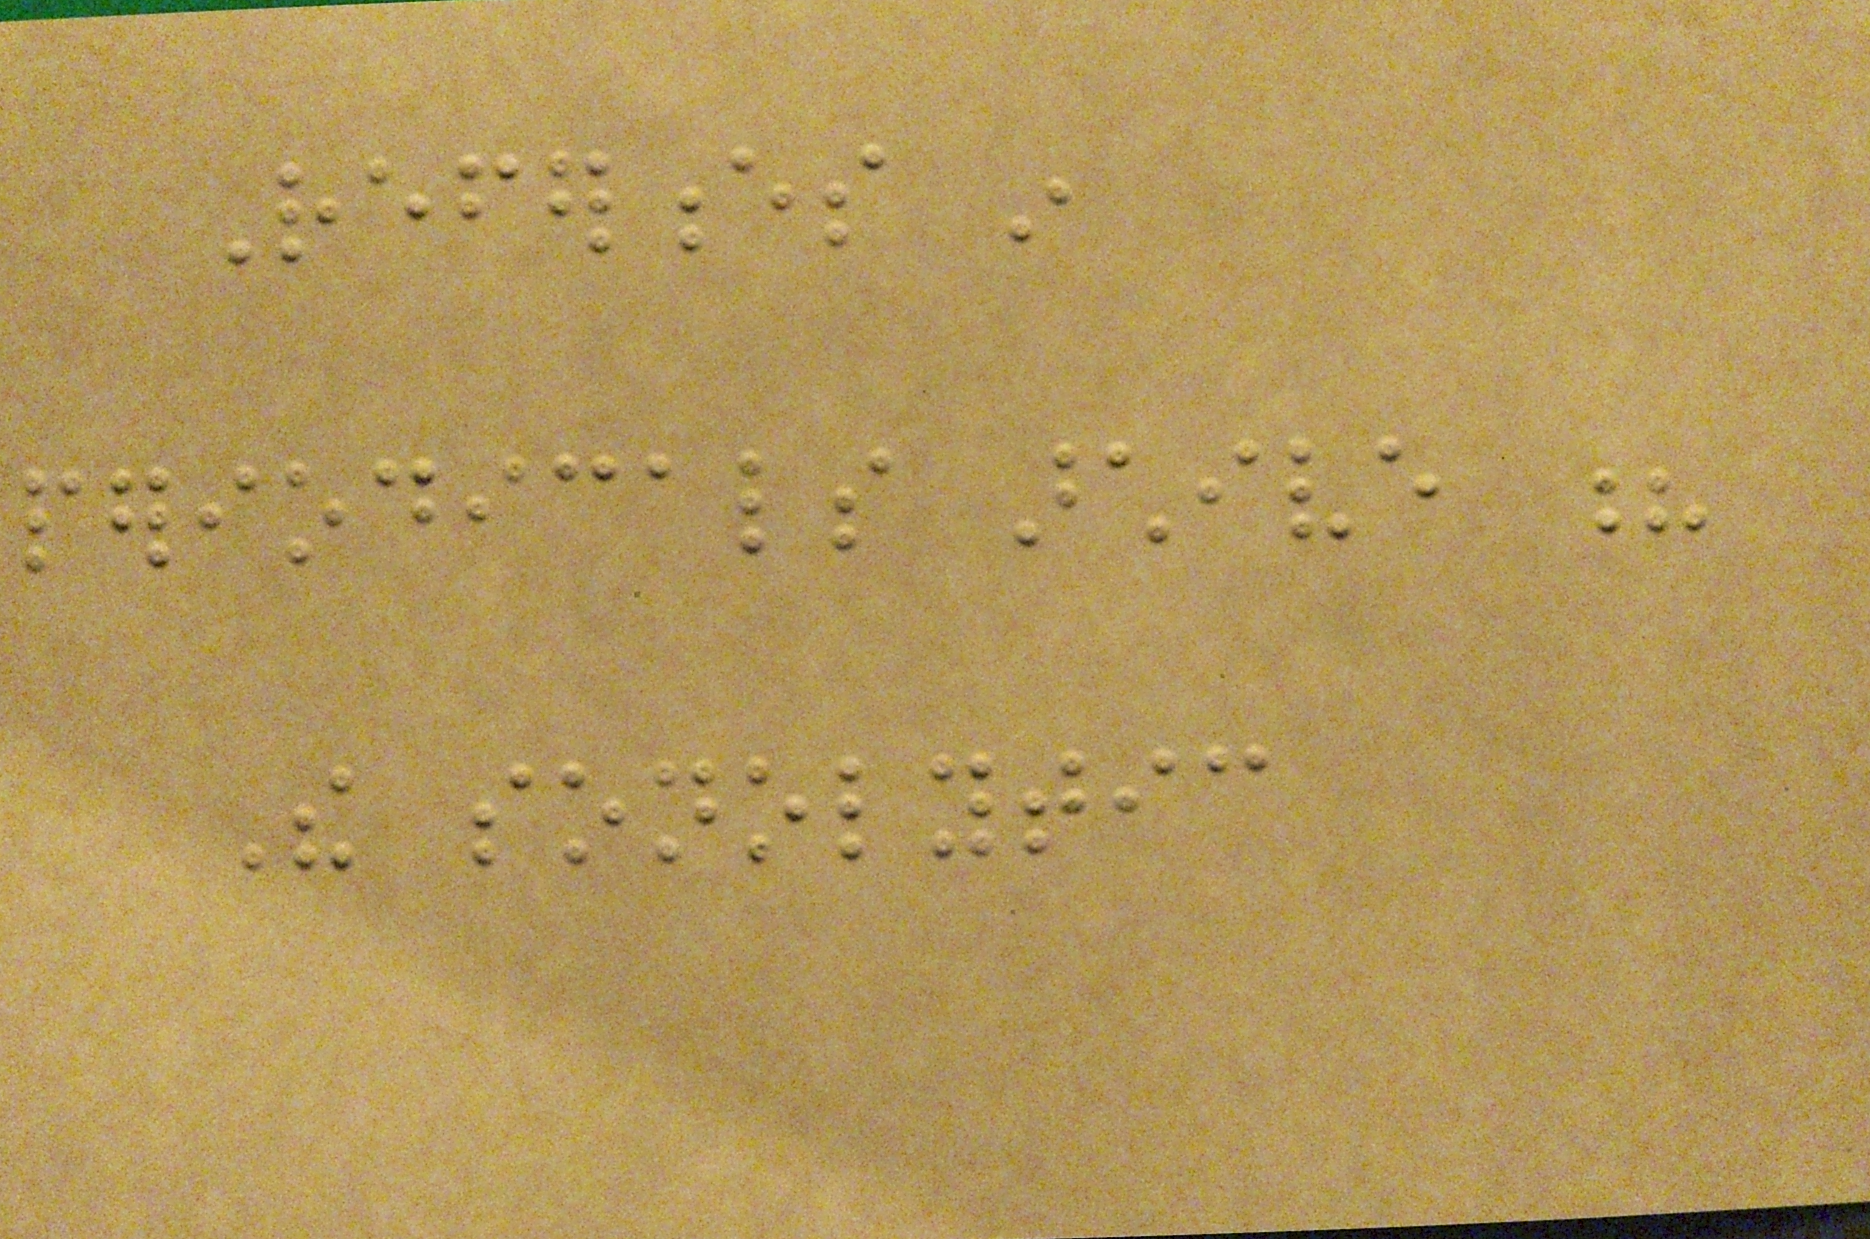References in
periodicals archive ?
The sonolytic
